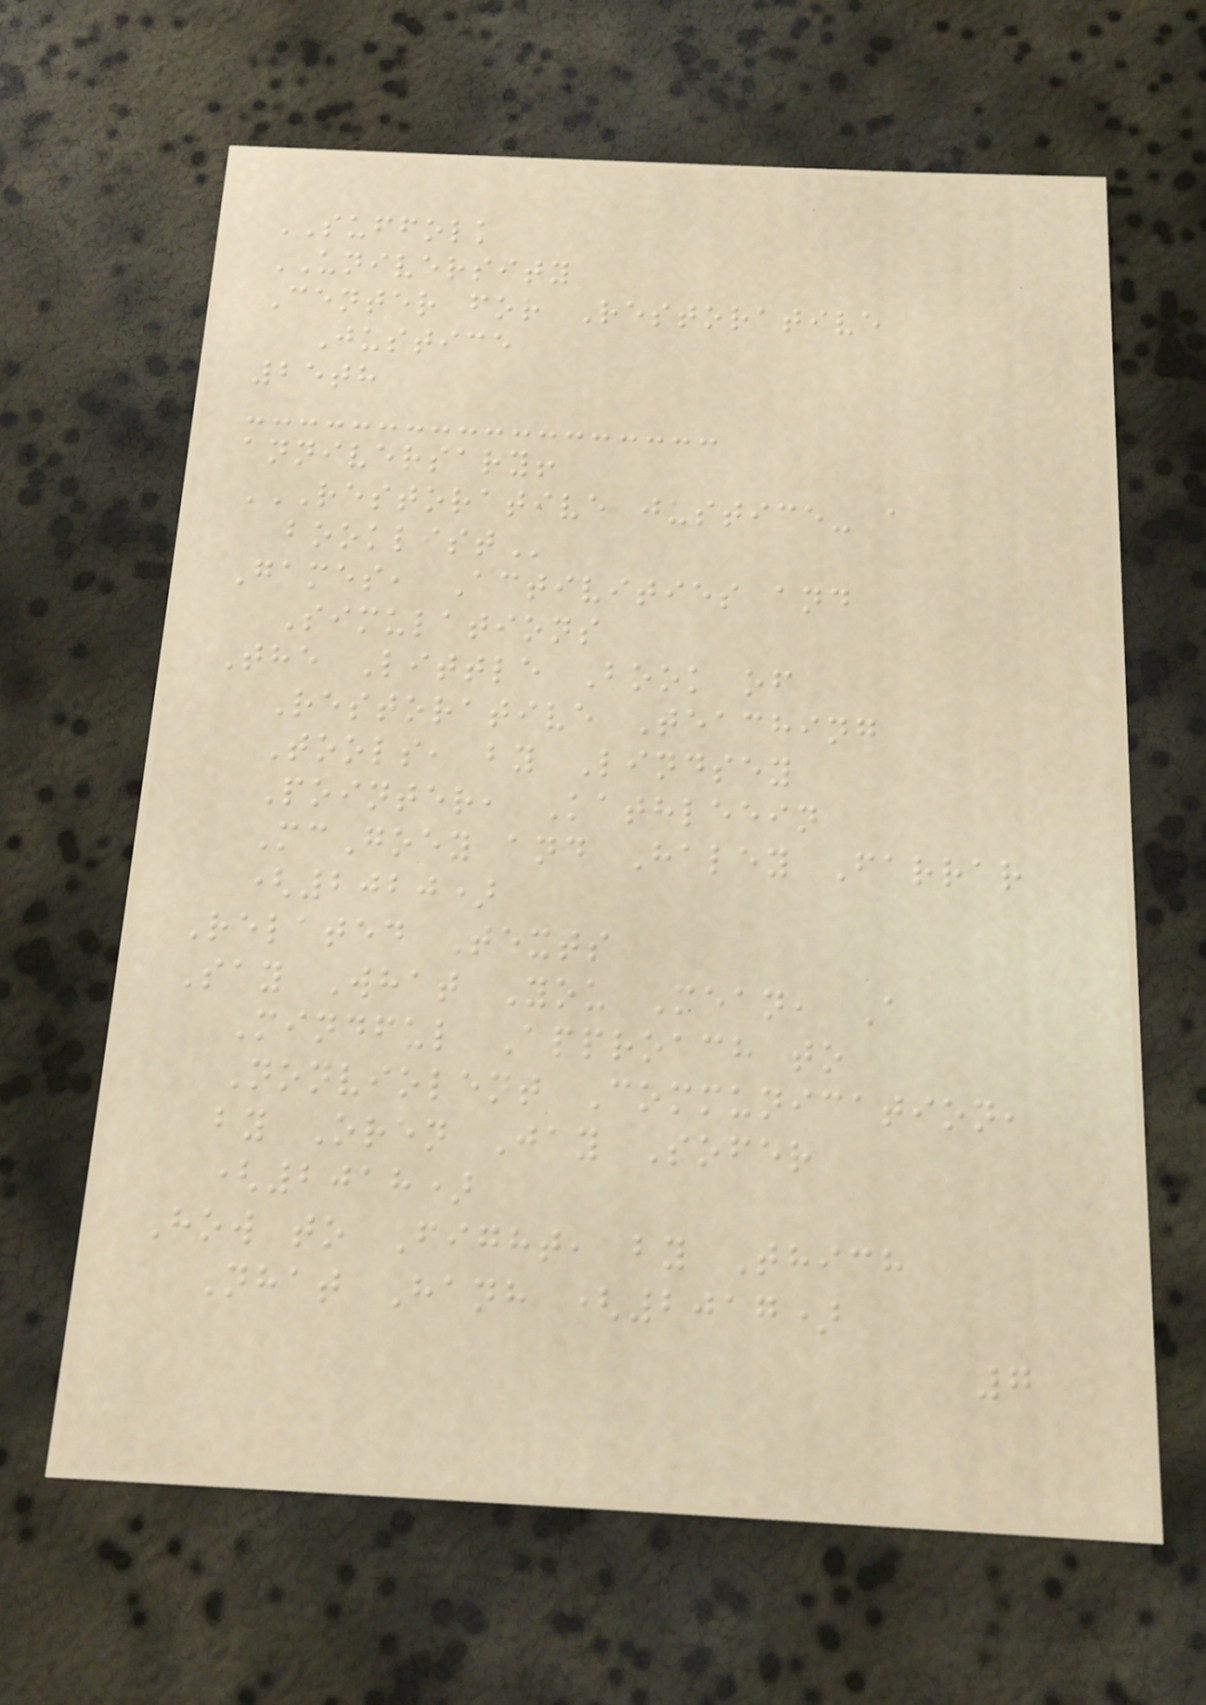SUFFOLK
UNIVERSITY
Center for Restorative
Justice
25th
anniversary!
RESTORATIVE JUSTICE- A
BOOKLIST
Games, Activities and
Simulations
The Little Book of
Restorative Teaching
Tools, by Lindsey
Pointer, Kathleein
McGoey and Haley Farrar
(2020)
Related Texts
Say What You Mean, A
Mindful Approach to
Nonviolent Communication,
by Oren Jay Sofer
(2018)
How to Fight, by Thich
Nhat Hanh (2017)
7
